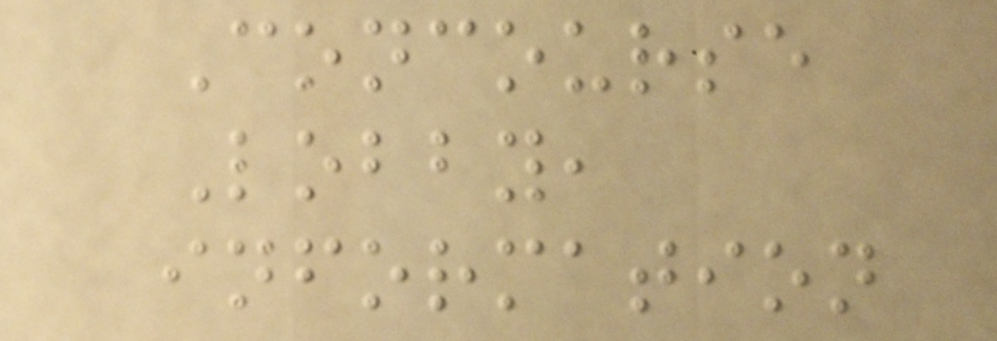Concourse
Lobby,
information
